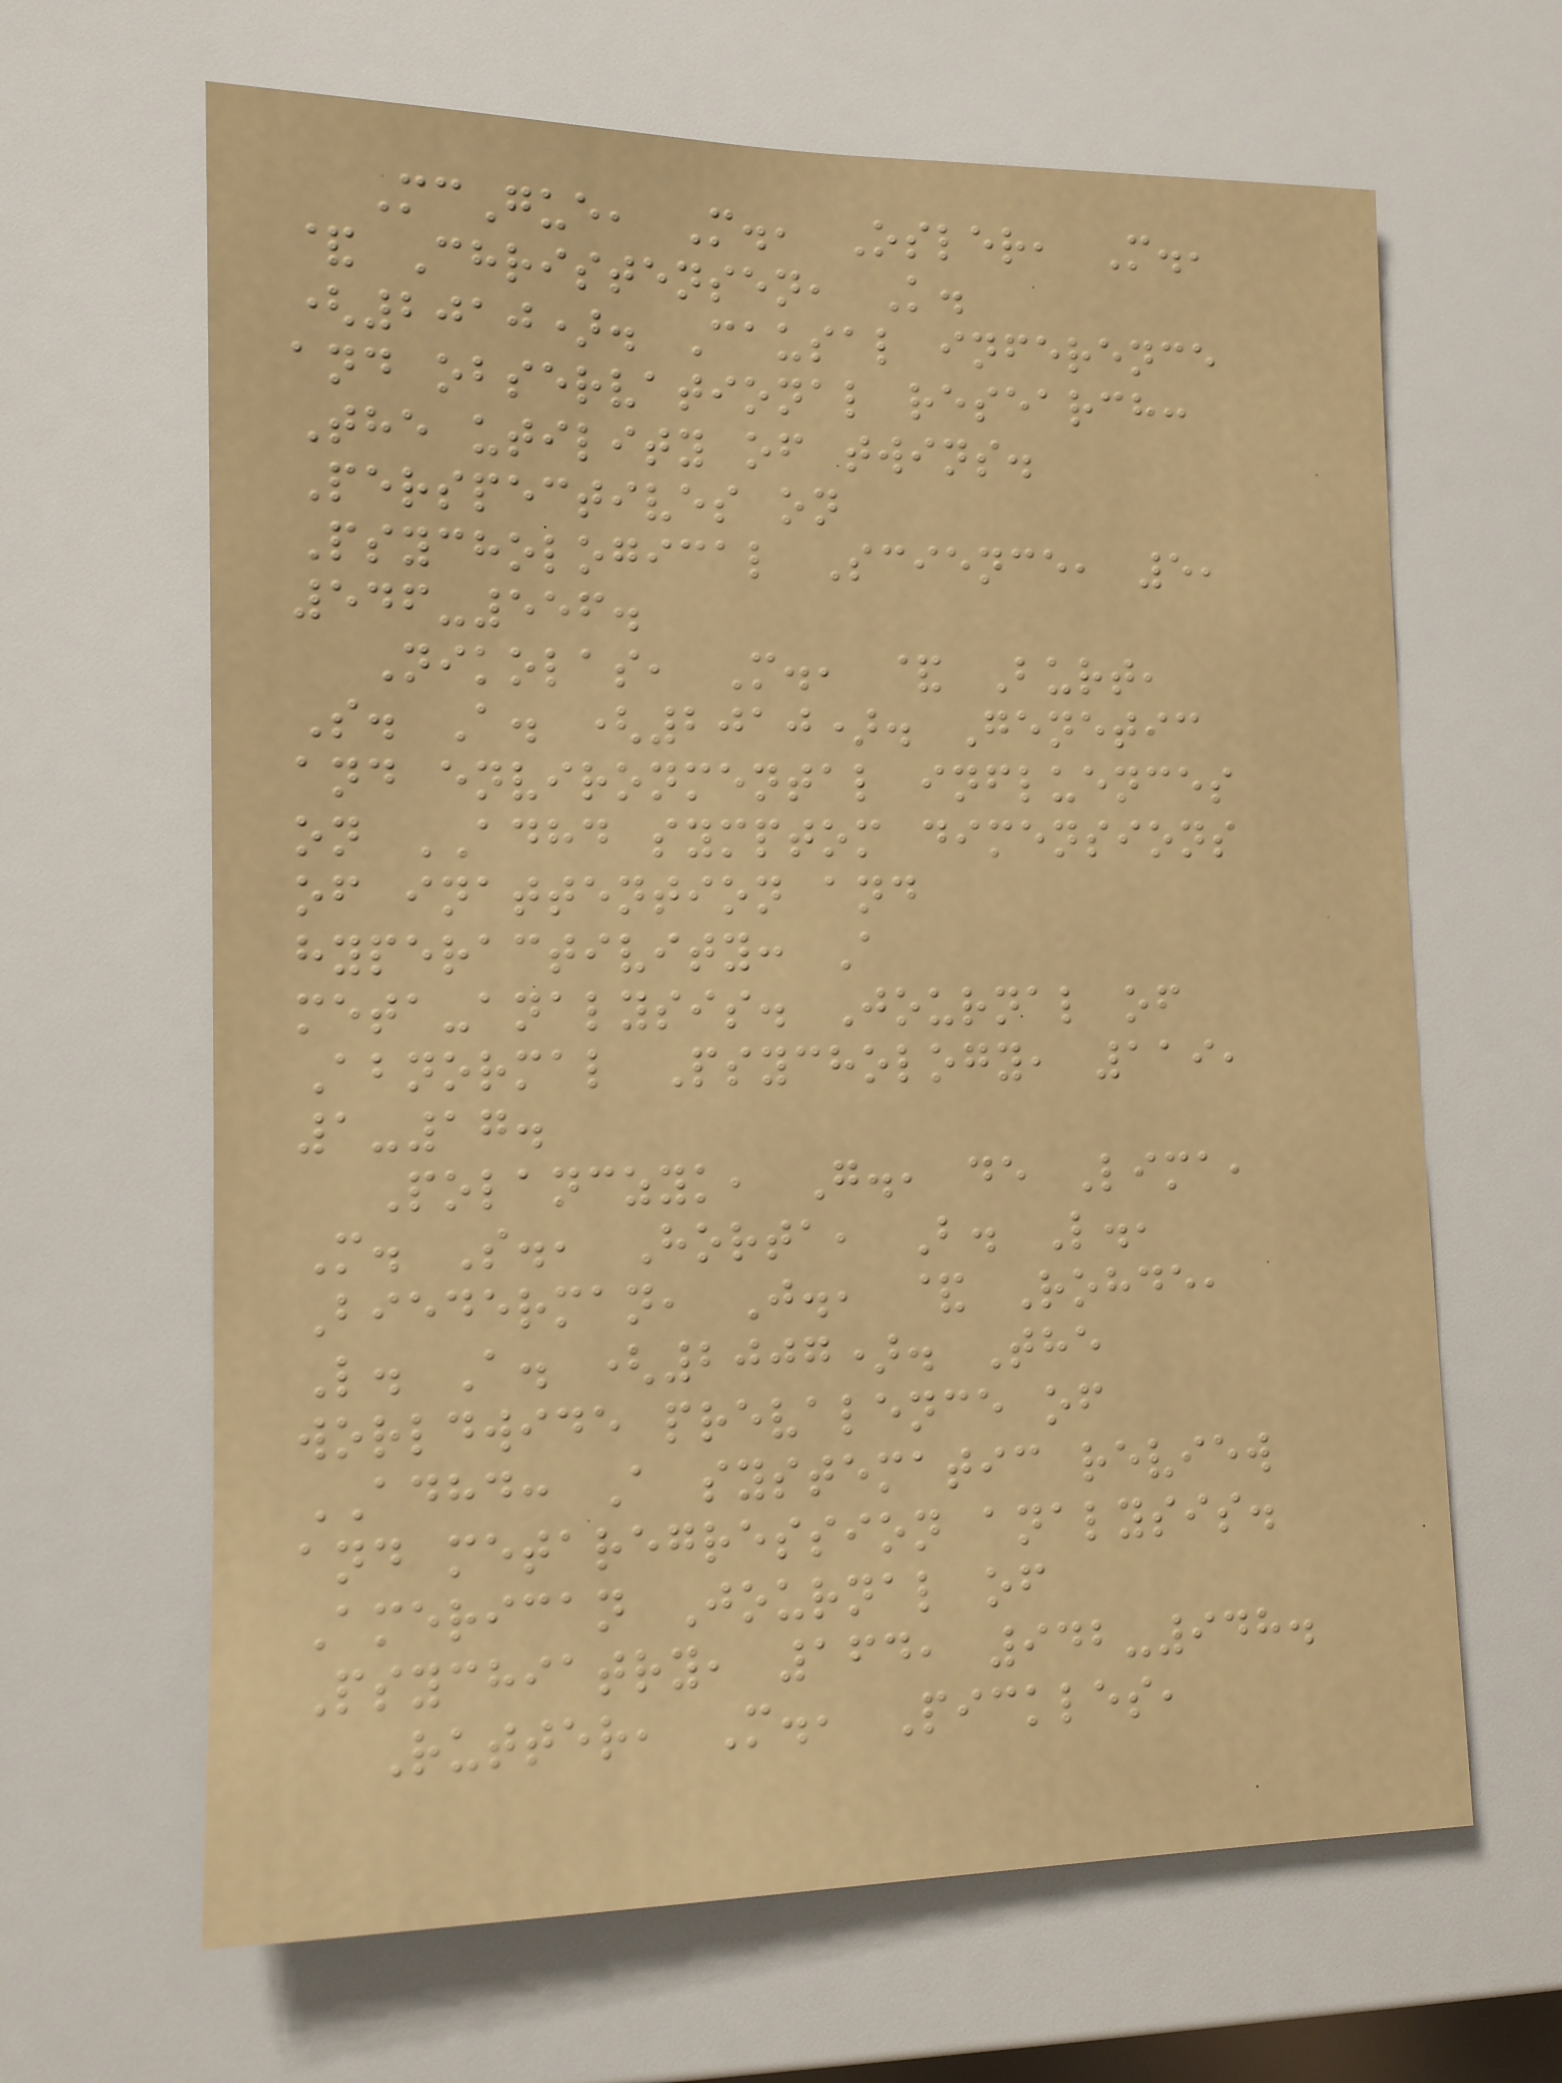McGue, M., Osler, M.,
& Christensen, K.
(2010). Causal inference
and observational research:
The utility of twins.
Perspectives on
Psychological Science, 5,
546-556.
Nikolas, M., & Burt,
S. A. (2010). Genetic
and environmental influences
on ADHD symptom dimensions
of inattention and
hyperactivity: A
meta-analysis. Journal of
Abnormal Psychology, 119,
1-17.
Polanczyk, G., de Lima,
M. S., Horta, B. L.,
Biederman, J., & Rohde,
L. A. (2007). The
worldwide prevalence of
ADHD: A systematic review
and metaregression analysis.
American Journal of
Psychiatry, 164, 942-948.
Rutter, M., Pickles,
